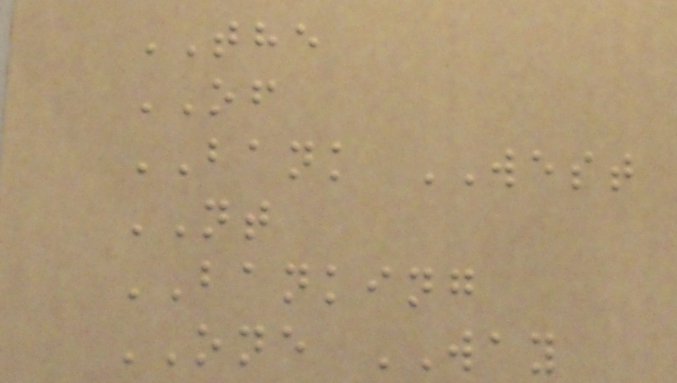THE
OF
BANK WEST
NT
BANKING
ONE WAY
